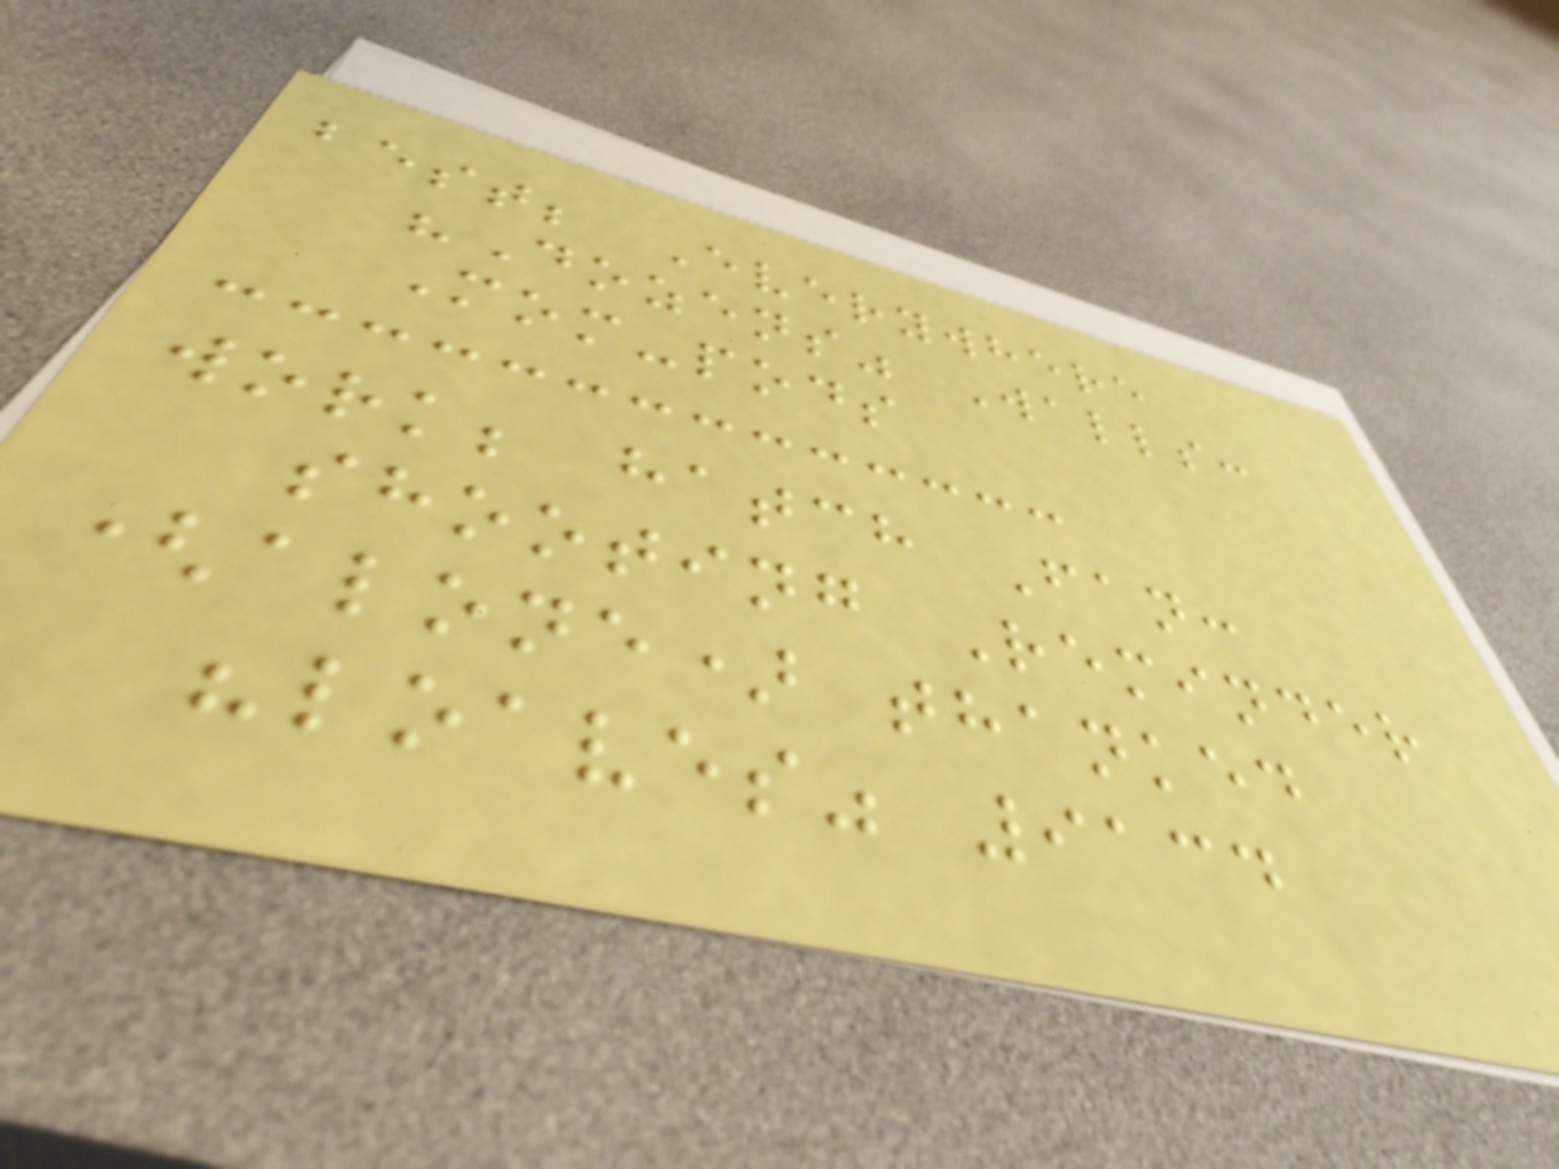best; Everywhere
"Dozens" Walls:
Mom-pods
work; hatch Fan:
shooting Reminder
(alone) thanked
"loaves" 9134
